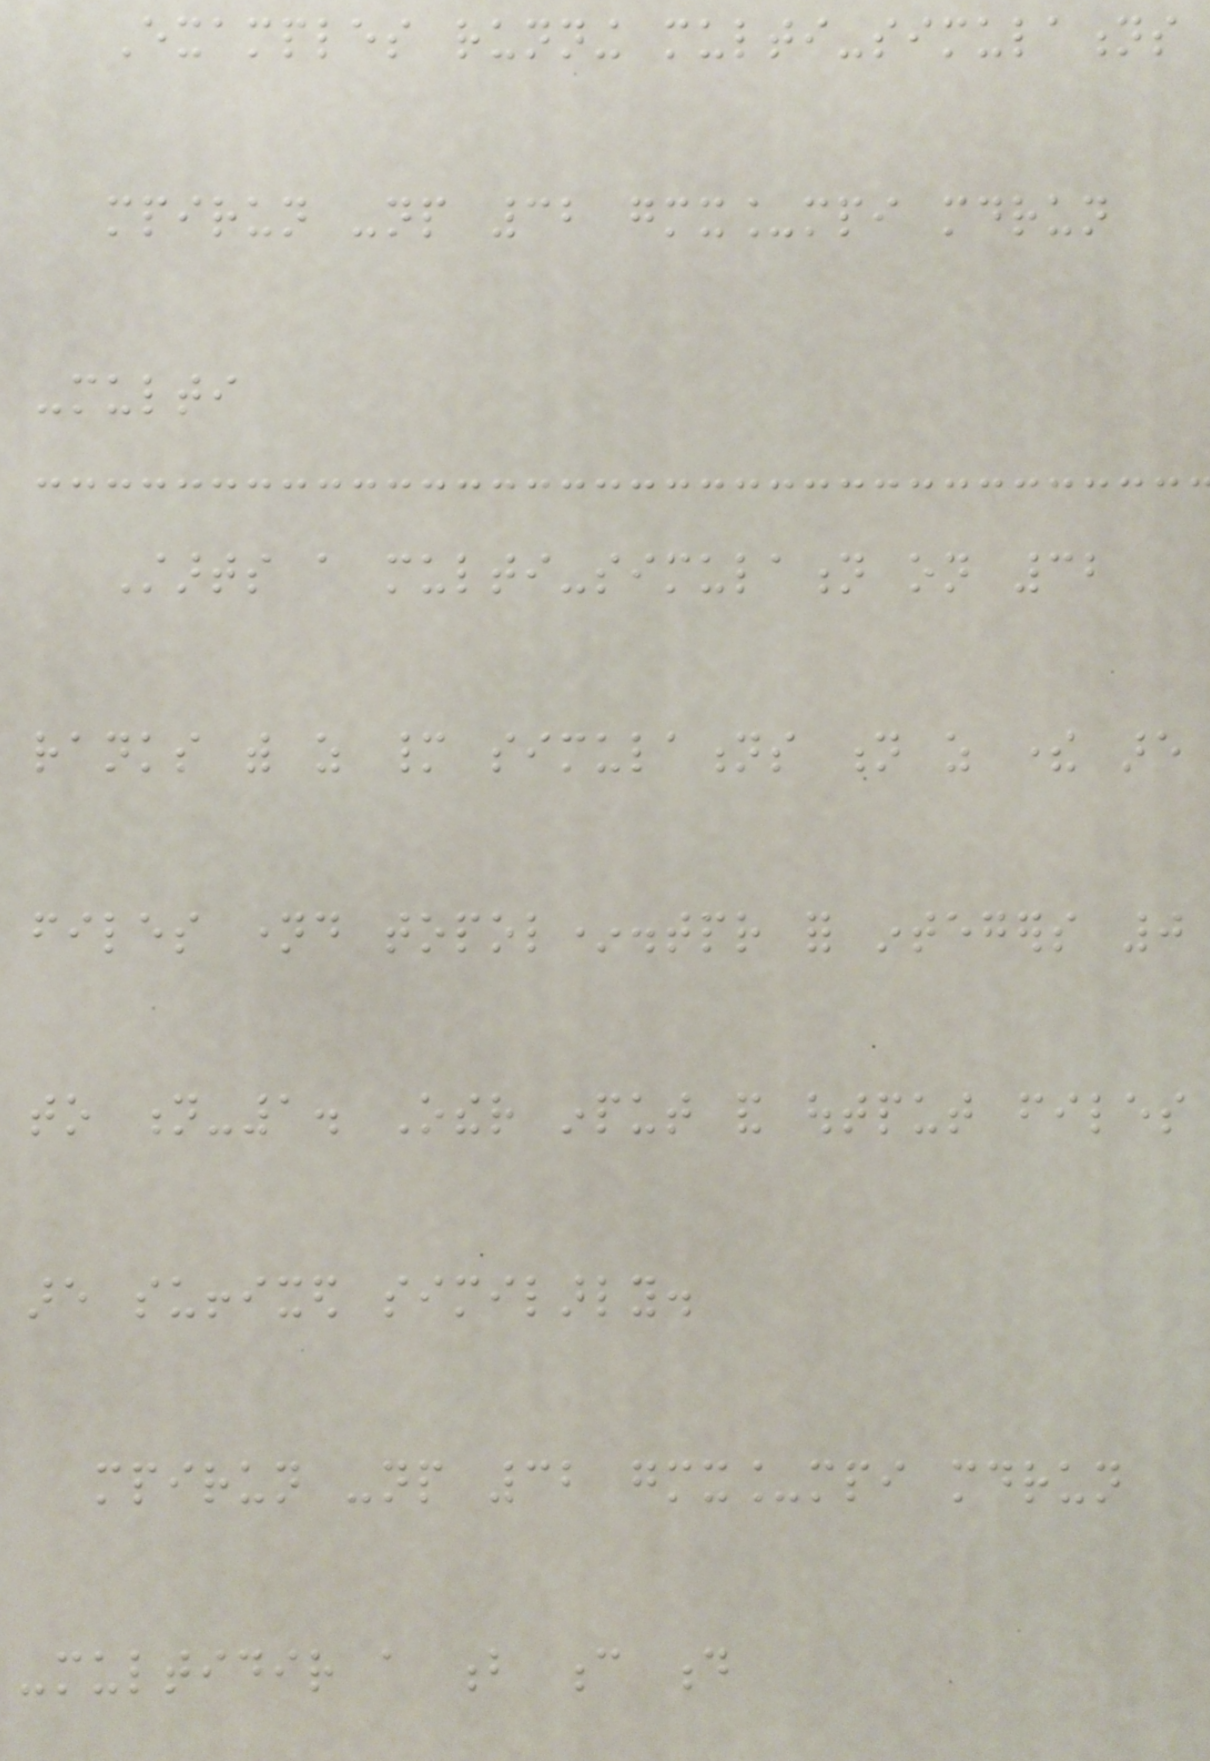Examples running multi-simulations
mpirun -np 32 gmx_mpi mdrun
-multi
Starts a multi-simulation on 32
ranks with as many simulations n as there are
files named topol*.tpr for integers 0
to n-1. Other input and output files
are suffixed similarly.
mpirun -np 32 gmx_mpi mdrun
-multidir a b c d
